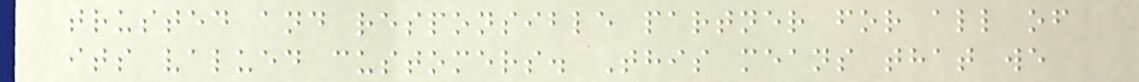trusted and responsible partner for all of
its valued customers. This means that we
